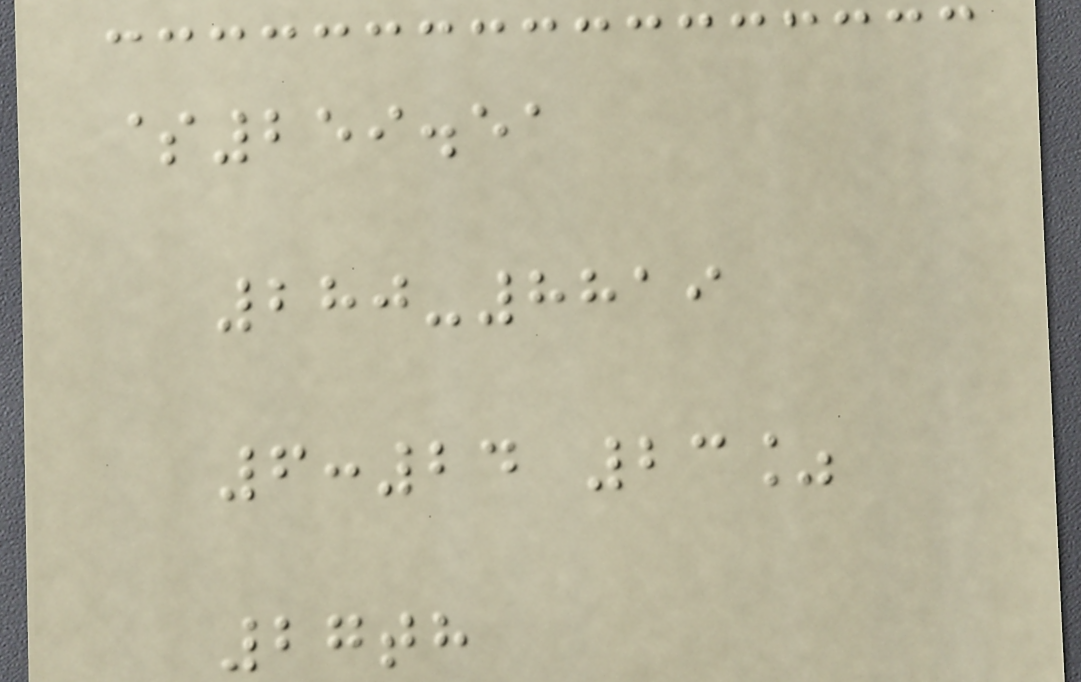$259.51
280-8819
6:24 23%
27th
